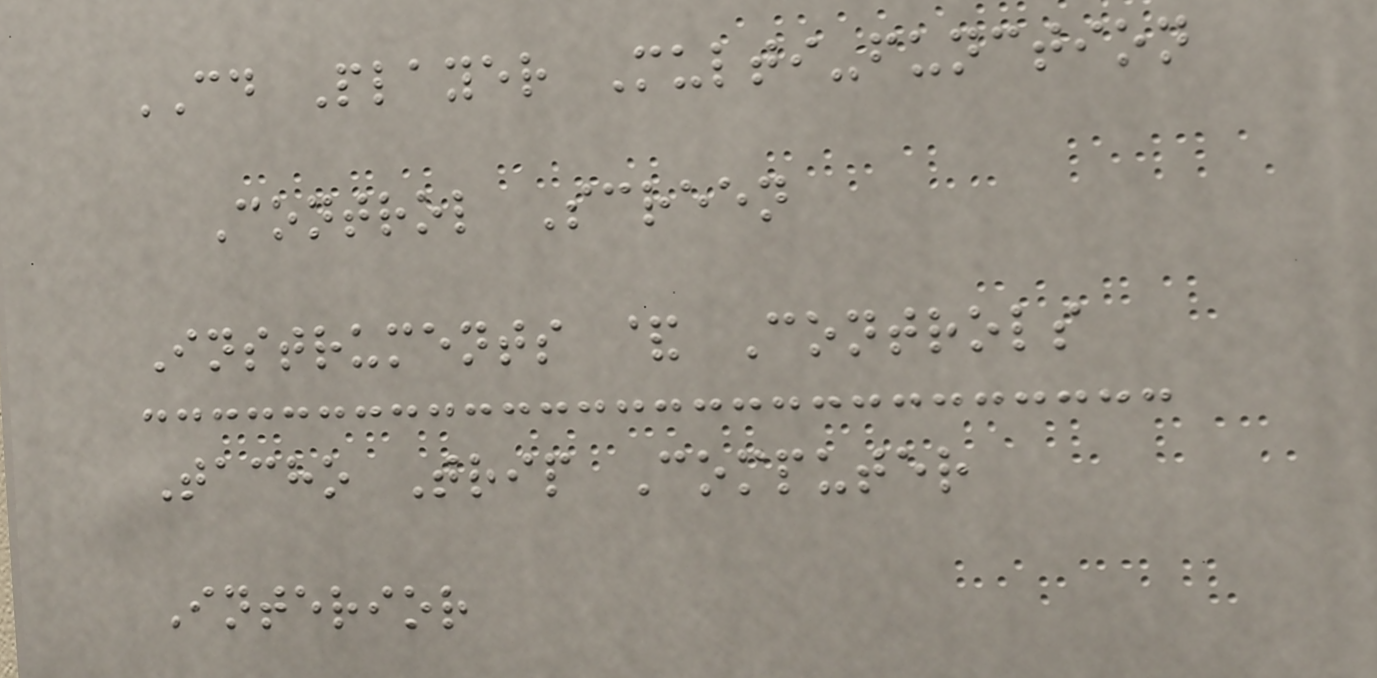CD Player Multi-function
Control Screen
Instruments & Controls
Tacho Trip Computer
Interior
